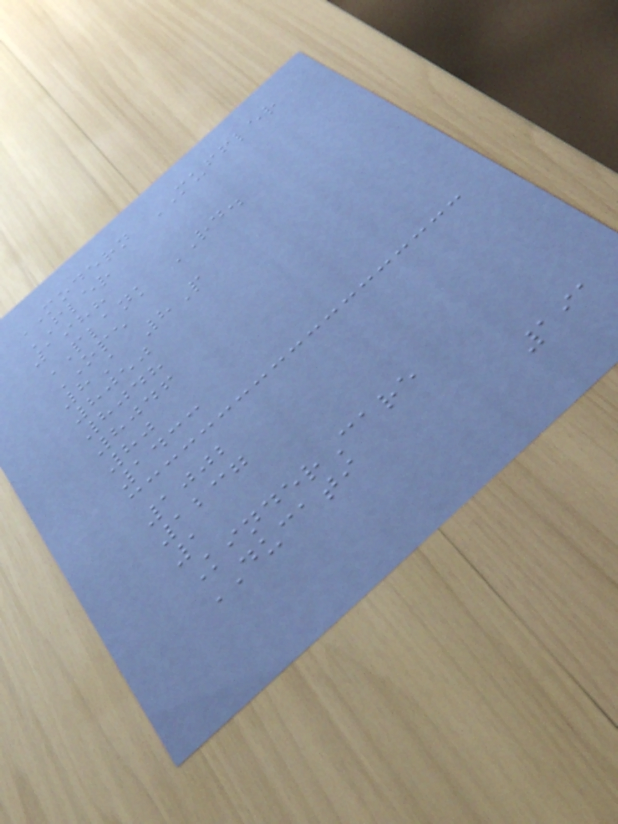MODERN MUFFLER
FLER
1988
PLANK RD.
OPE
8A 8P
8050
8048
8046
80
1433
1002
1237
1
KinderCare
DUCATI
191
